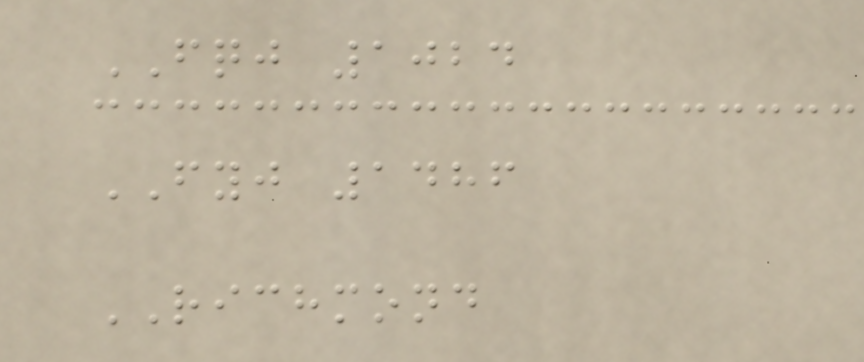FQJ 1024
FYJ 1486
RICHMOND
